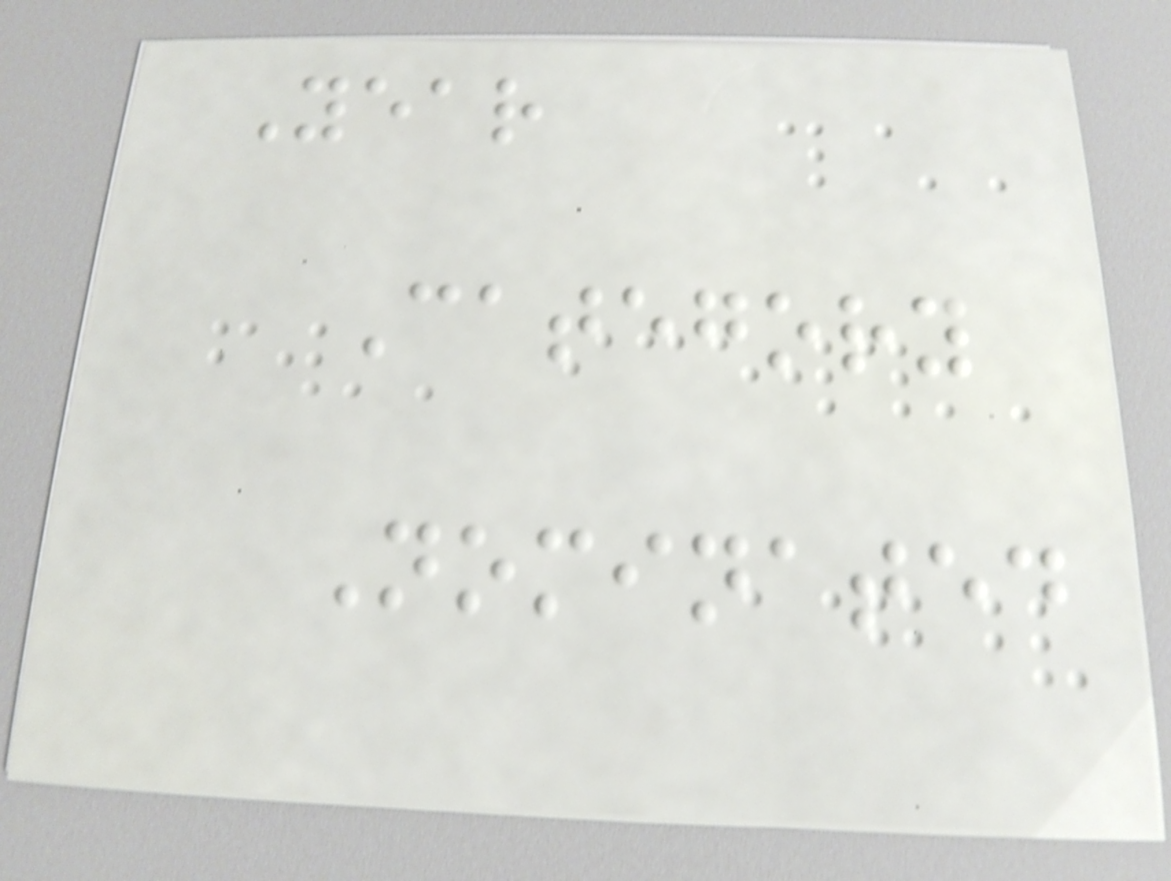Year
Category
Nominated
